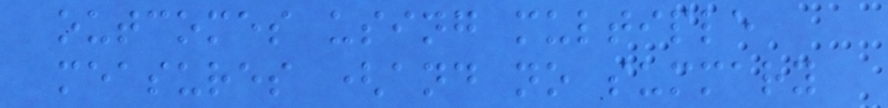outcomes using multiple
measures (and no summary
